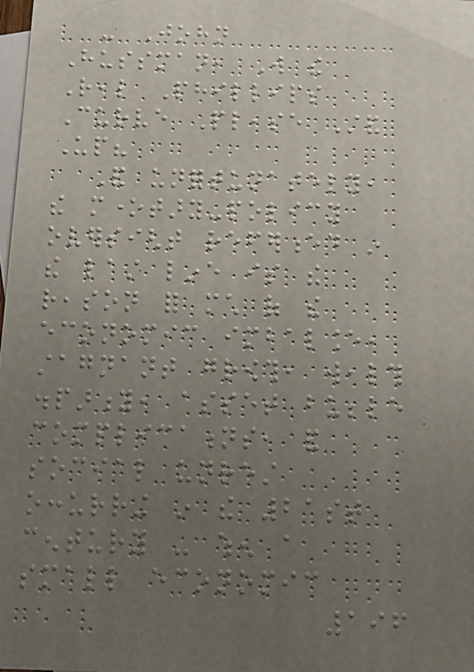- John
Hussman, Will the
Real Phillips
Curve Please Stand
Up?
And unfortunately,
the monetary-policy
oversight referenced in
the last line is the
reason for much of the
economic imbalance,
stagnant growth, wealth
disparity, asset bubble
complications, and
social unrest
occurring in the 21st
century - when a
small economic
196
